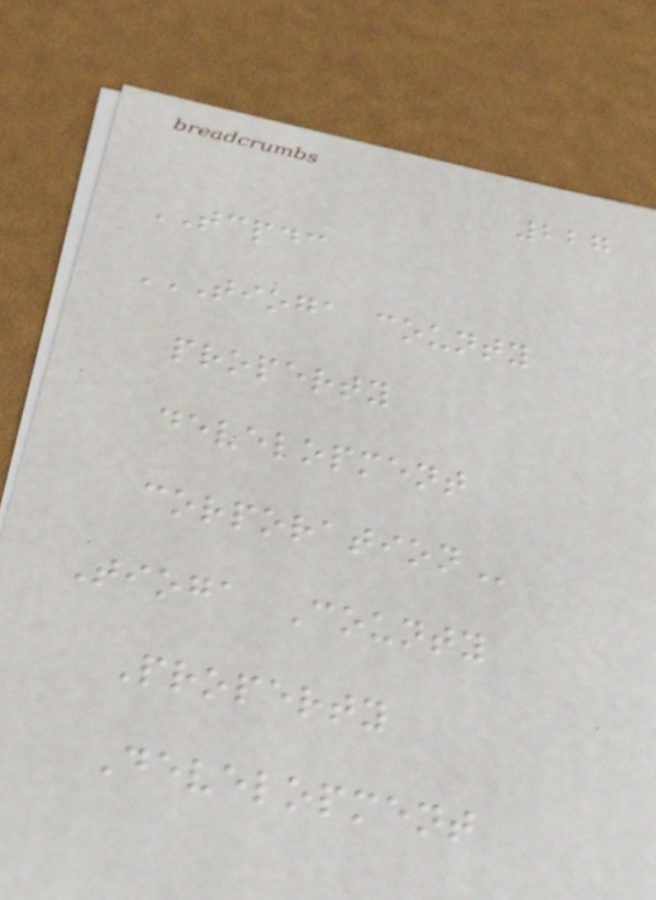227
TCPDC
TIOGA COUNTY
PROPERTY
DEVELOPMENT
CORPORATION
Tioga County
Property
Development
